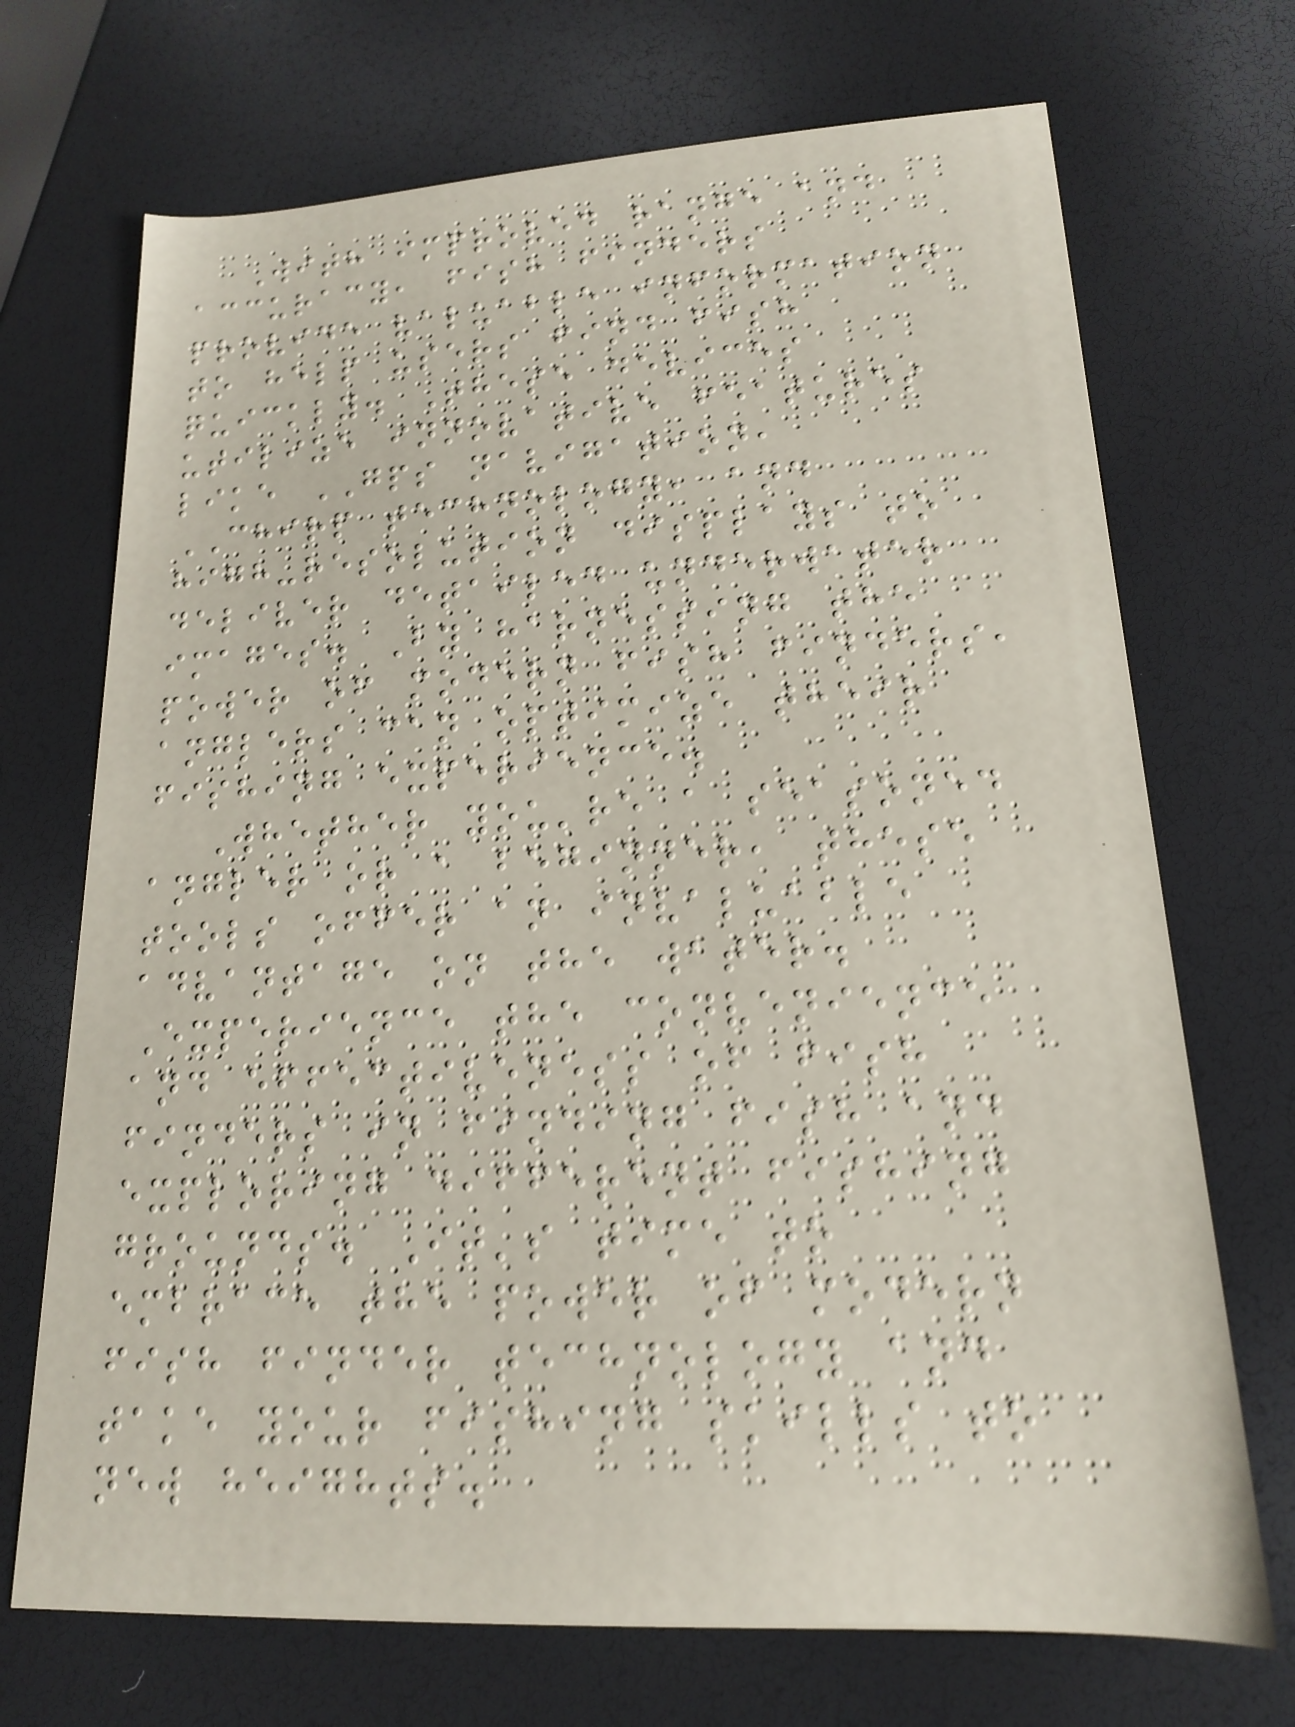With improved range and
accuracy, fish finders
provide valuable information
to help users find fish
quickly. These devices
utilize innovative features
like GPS navigation,
CHIRP technology, and
high-resolution displays to
deliver detailed underwater
images. By harnessing the
power of modern fish finders,
anglers can optimize their
fishing experience.
Whether you're a seasoned
angler or a beginner, these
tools offer an invaluable
advantage on the water.
Experience the convenience
and effectiveness of fish
finders in finding fish and
exploring different fishing
grounds. It's time to
embrace the power of modern
fish finder technology and
take your fishing skills to
new heights.
